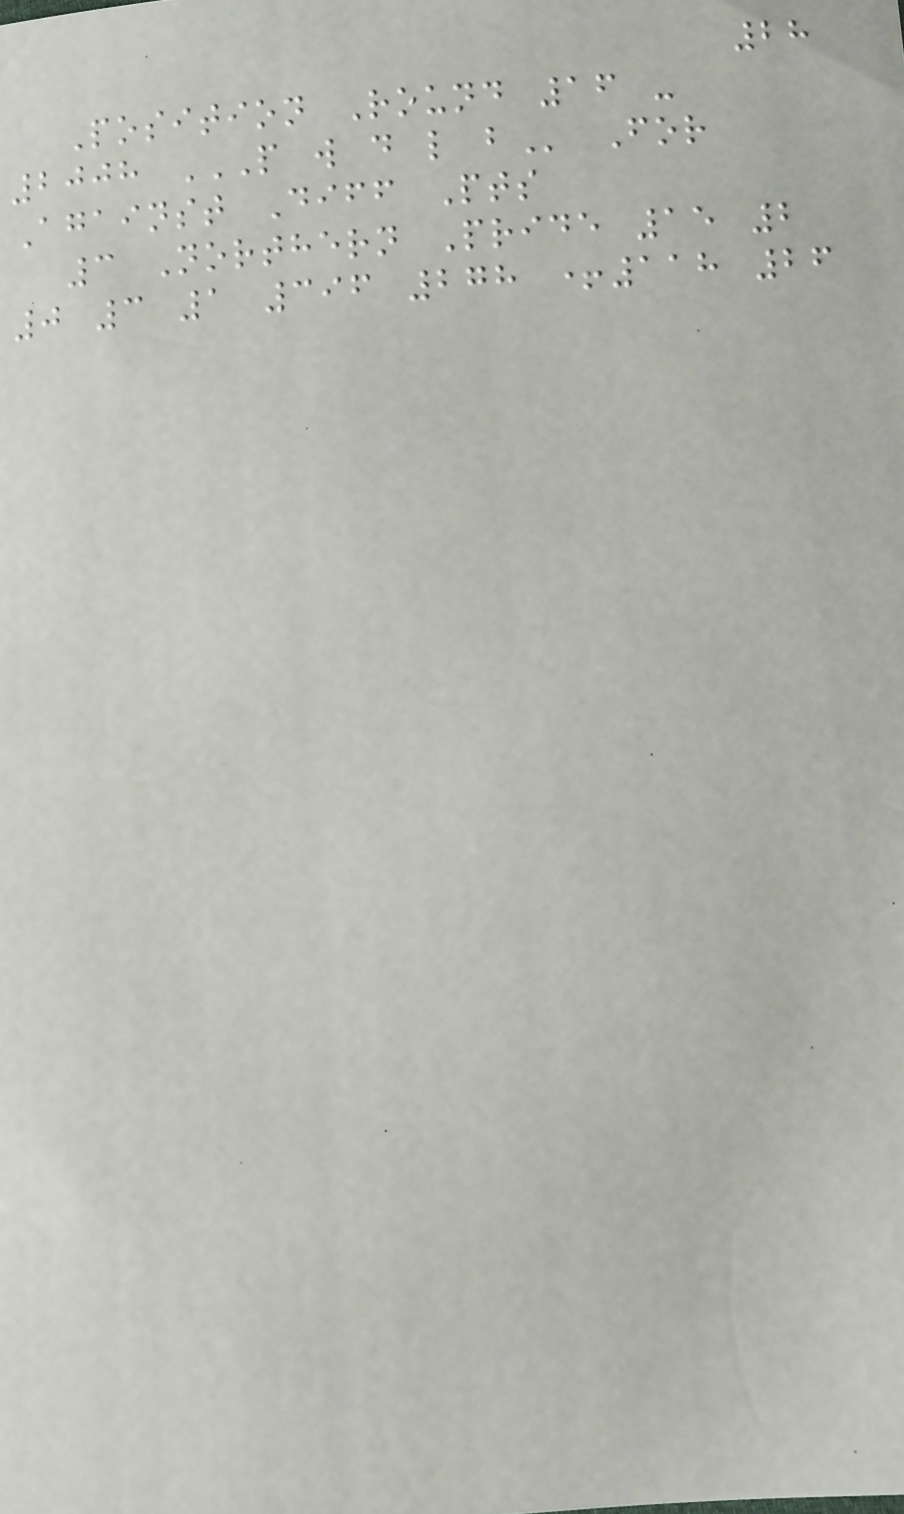28
Position Round 16 -
2008 P W D L B For
Against Diff Pts
3 Northern Pride 15 2
0 3 1 396 278 +118 26
